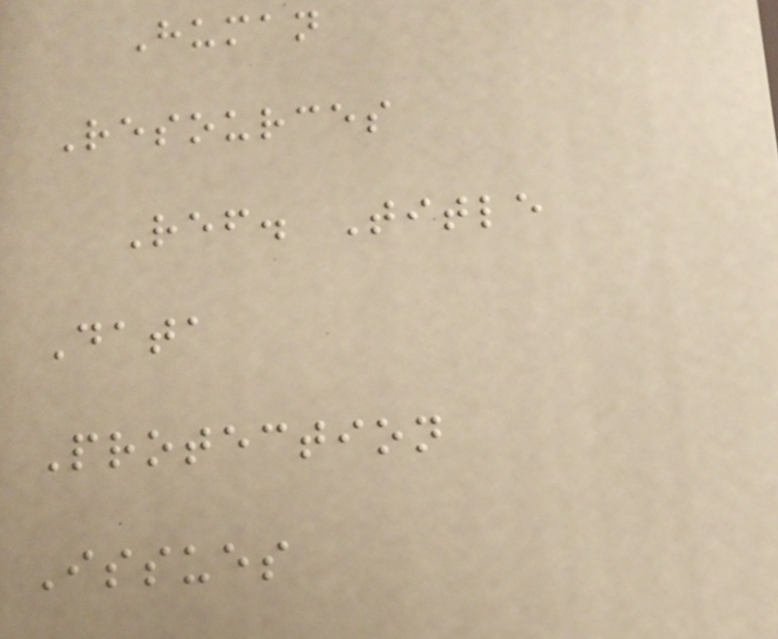Human
Resources
Ref. Title
Data
Protection
Issues
